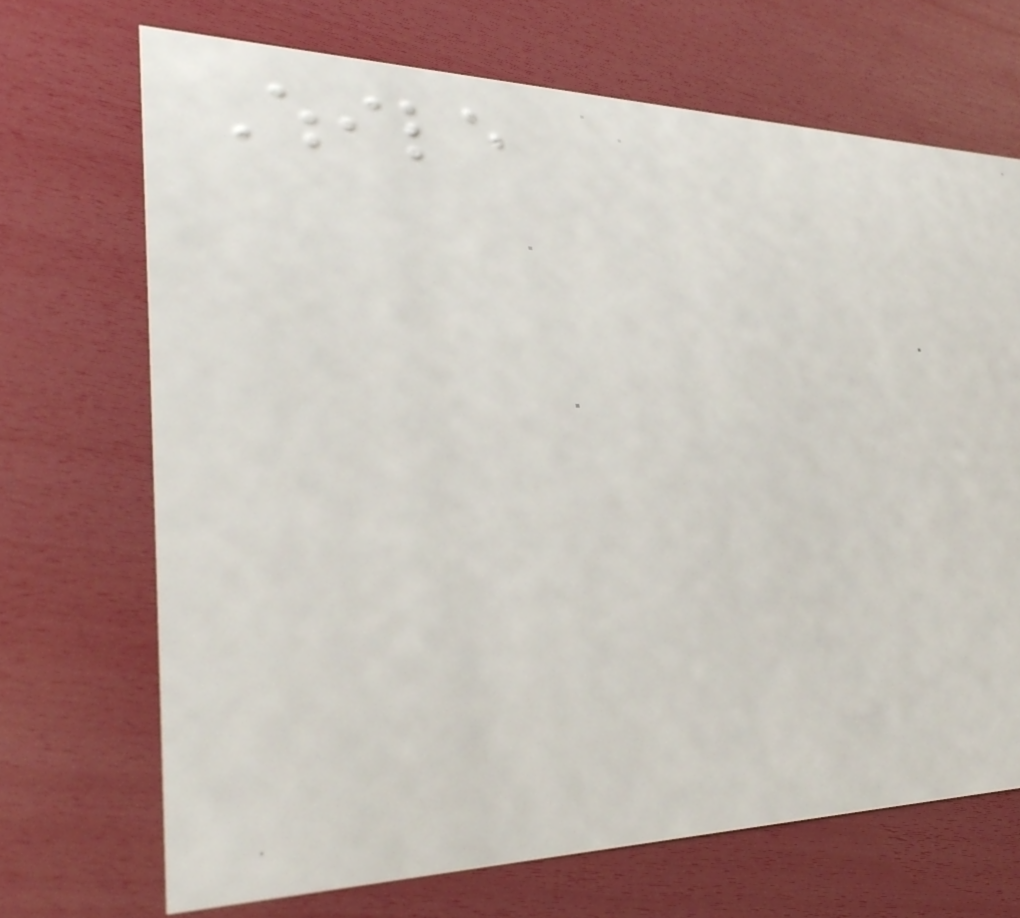While
